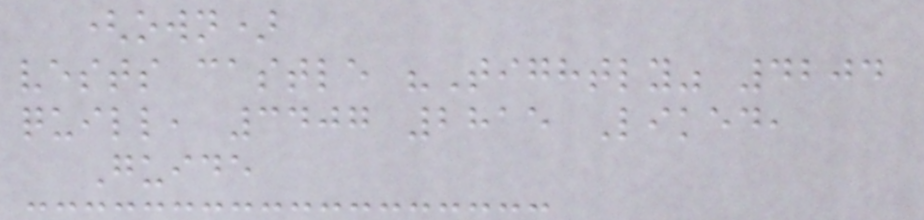(own)
vests castle "Tightly" 4204
quill, 3407 2815 Liked,
Guide
